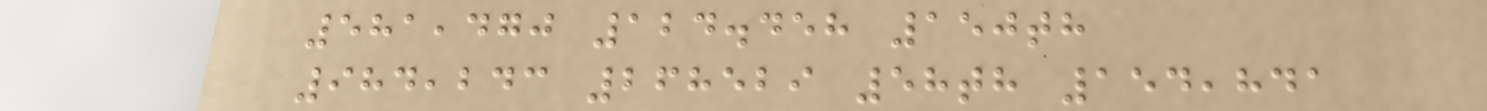581,470 124.458 150th
984,243 268529 58th 154,841
